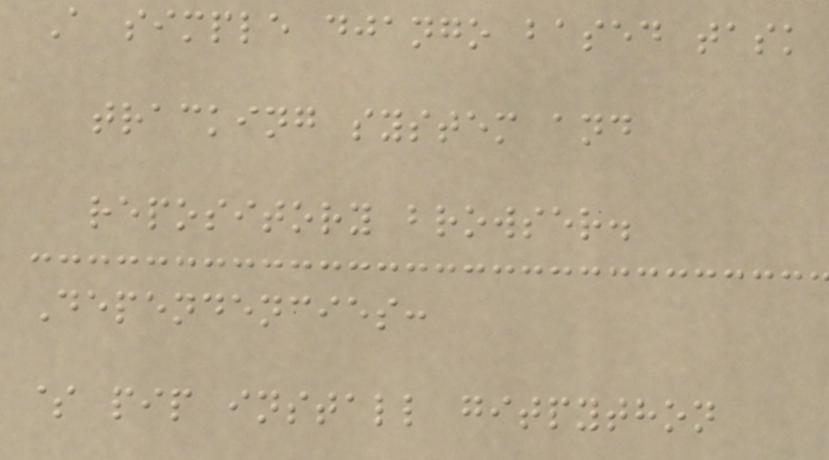A simple django based task
tracking system and
repository browser.
Dependencies:
$ pip install gitpython
